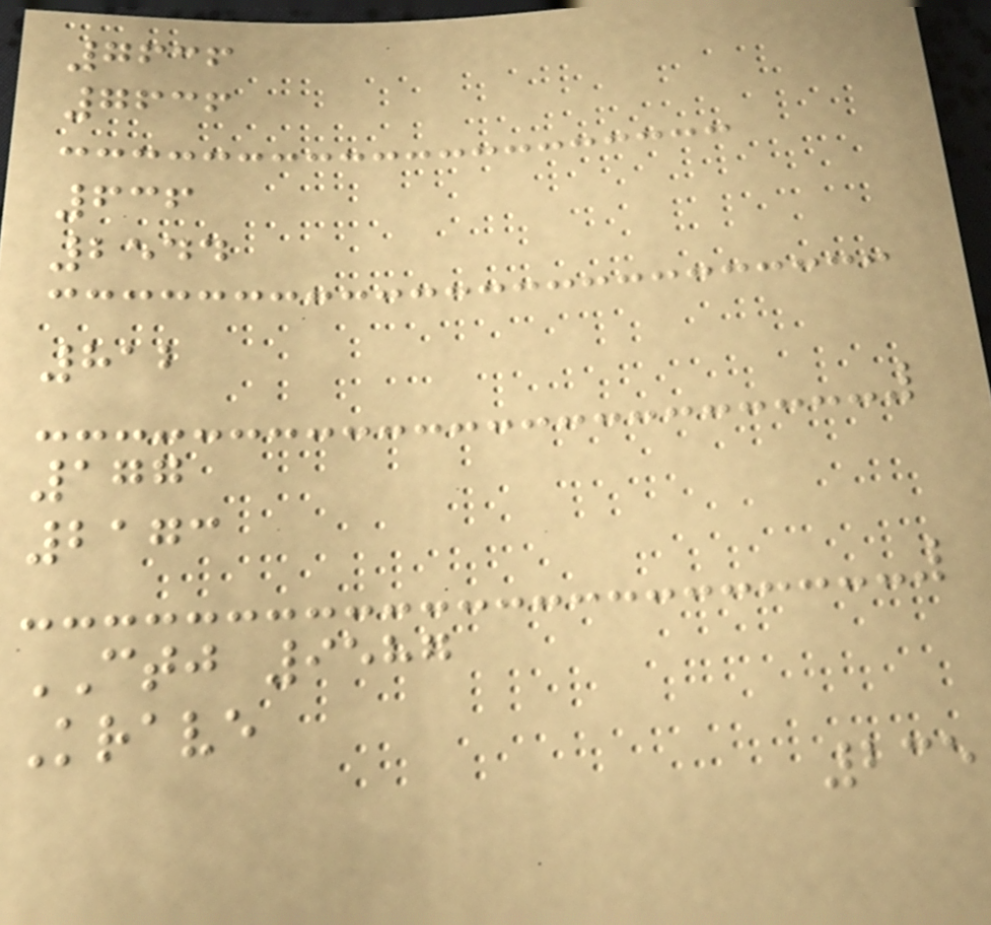7636
7636
636
2544
812
177
2173
CTJ 9587
Krave
235
